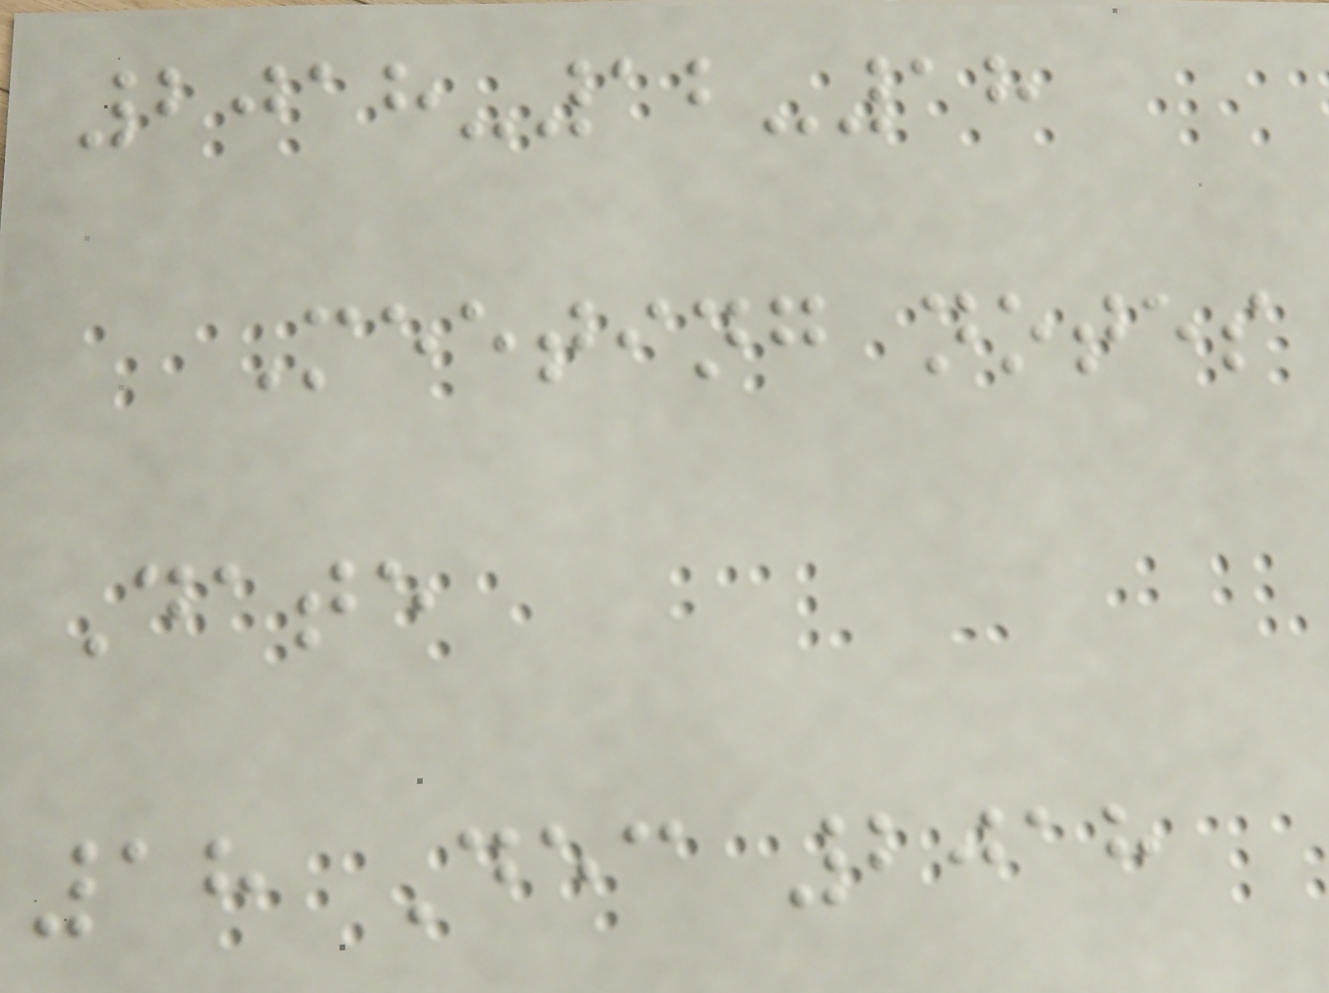2018-12-18
Meeting notes
Date
18 Dec 2018
